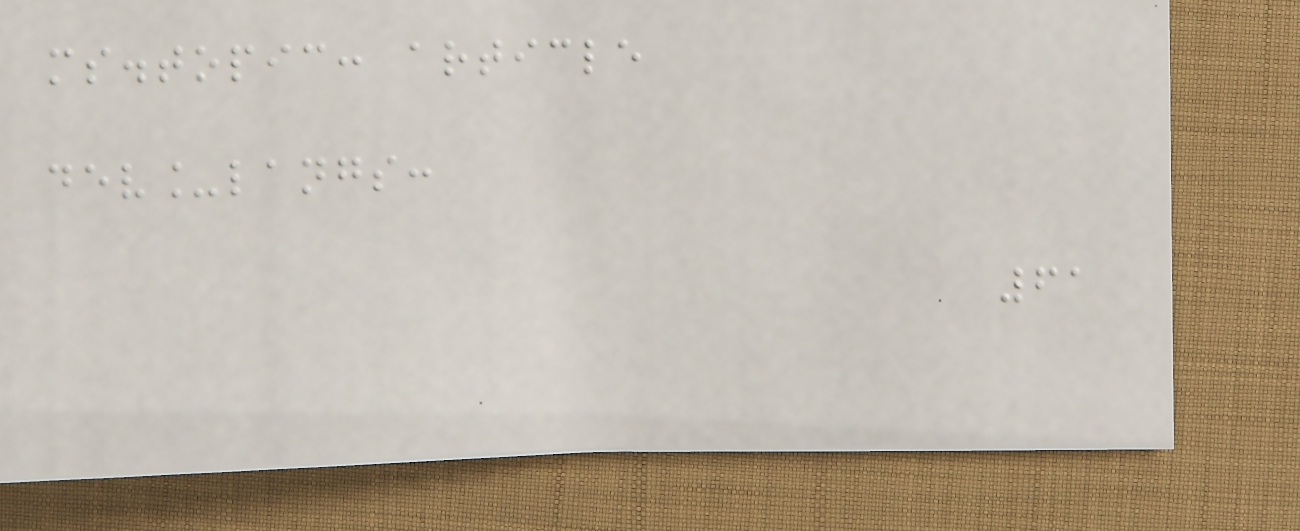ms.topic: article
dev_langs:
61
